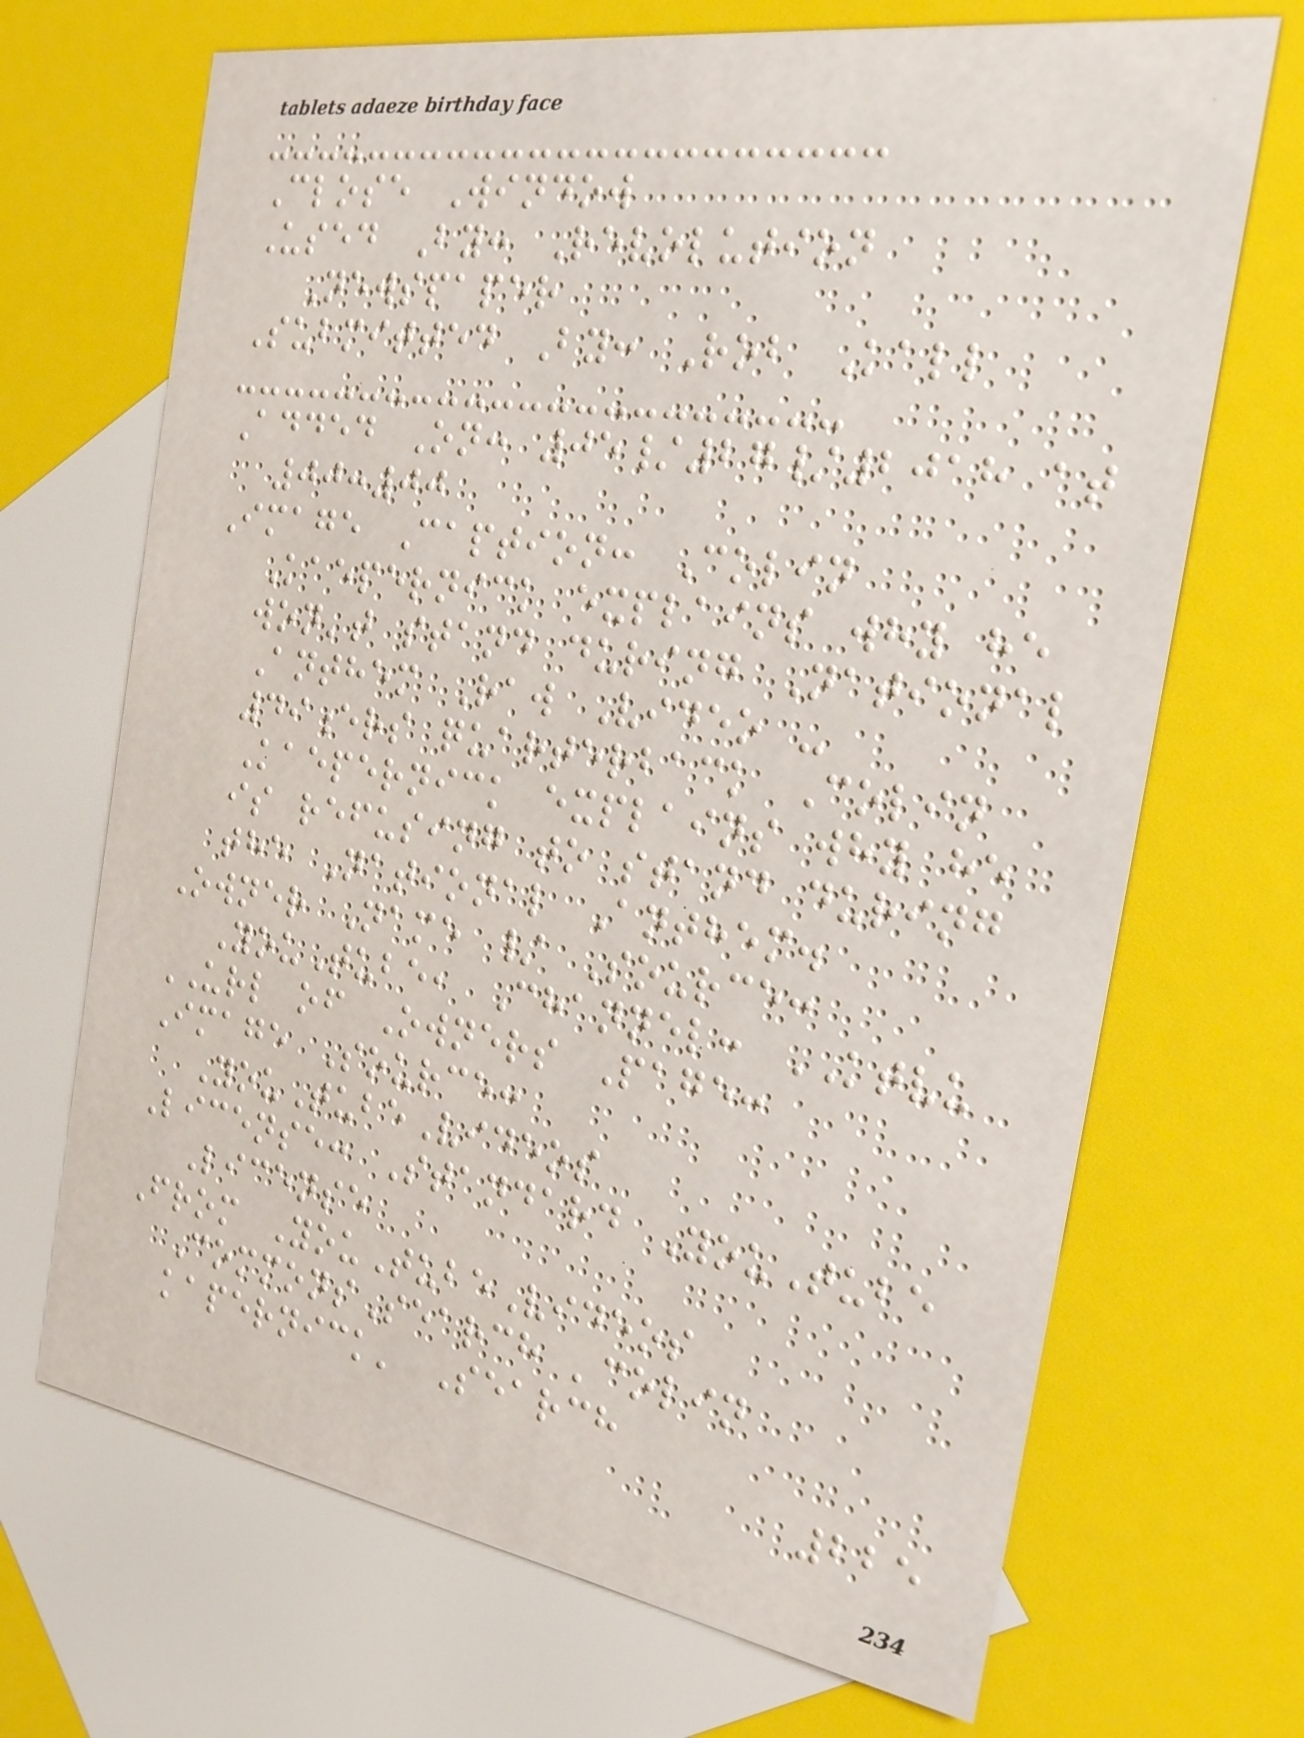Close Window
Used By: Revolution
Newspaper
Submitted By: Rob Kall
Added On: 05/27/2018 at
00:00
Image Caption: Colin
Kaepernick explains why he
won't stand during National
Anthem Raw Video -
49ers quarterback Colin
Kaepernick explains why he
is refusing to stand during
the National Anthem.
Owner Name / Source:
YouTube, Channel: KTVU
URL of Owners Page:
Image Source:
YouTubeVideos
License: Standard YouTube
License
From YouTubeVideos
CommonsSearch 'colin
kapernick' Search
225
